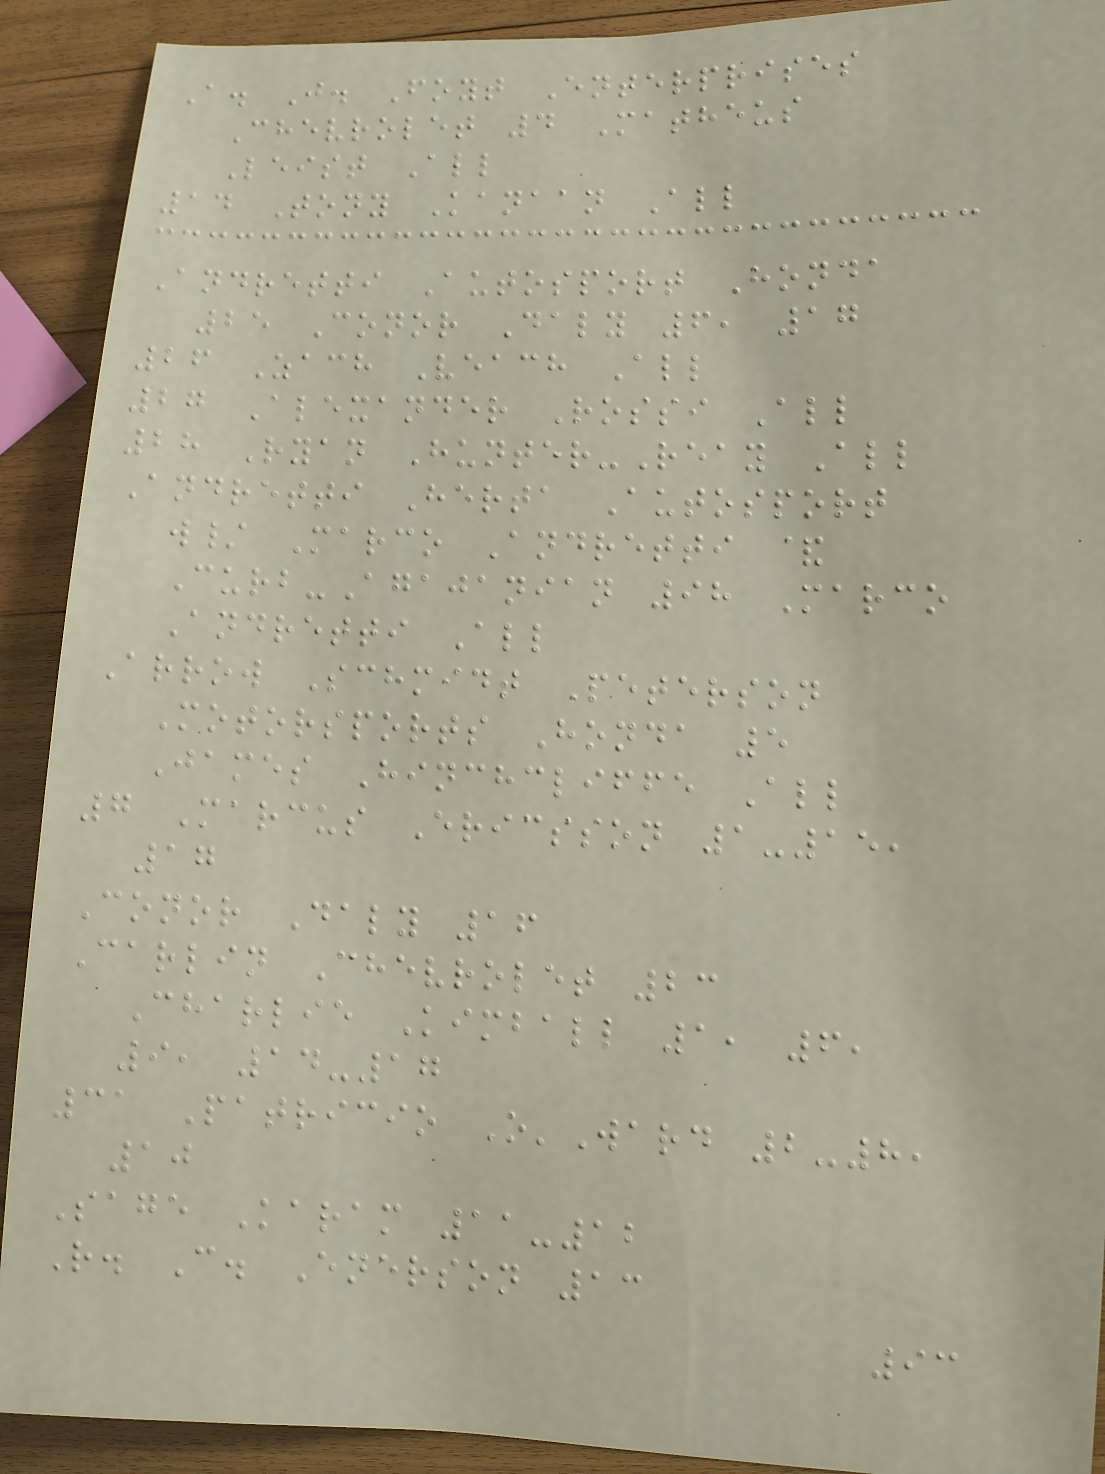A. J. Foyt Enterprises
Chevrolet 4 Matheus
Leist All
14 Tony Kanaan All
Andretti Autosport Honda
25 Conor Daly 6, 17
26 Zach Veach All
27 Alexander Rossi All
28 Ryan Hunter-Reay All
Andretti Herta Autosport
w/ Marco Andretti &
Curb-Agajanian 98 Marco
Andretti All
Arrow Schmidt Peterson
Motorsports Honda 5
James Hinchcliffe All
7 Marcus Ericsson 1-15,
17
Conor Daly 16
Carlin Chevrolet 23
Charlie Kimball 1, 6,
9, 14-17
31 Patricio O'Ward 2-8,
10
Sage Karam 11-12
R. C. Enerson 13
93
